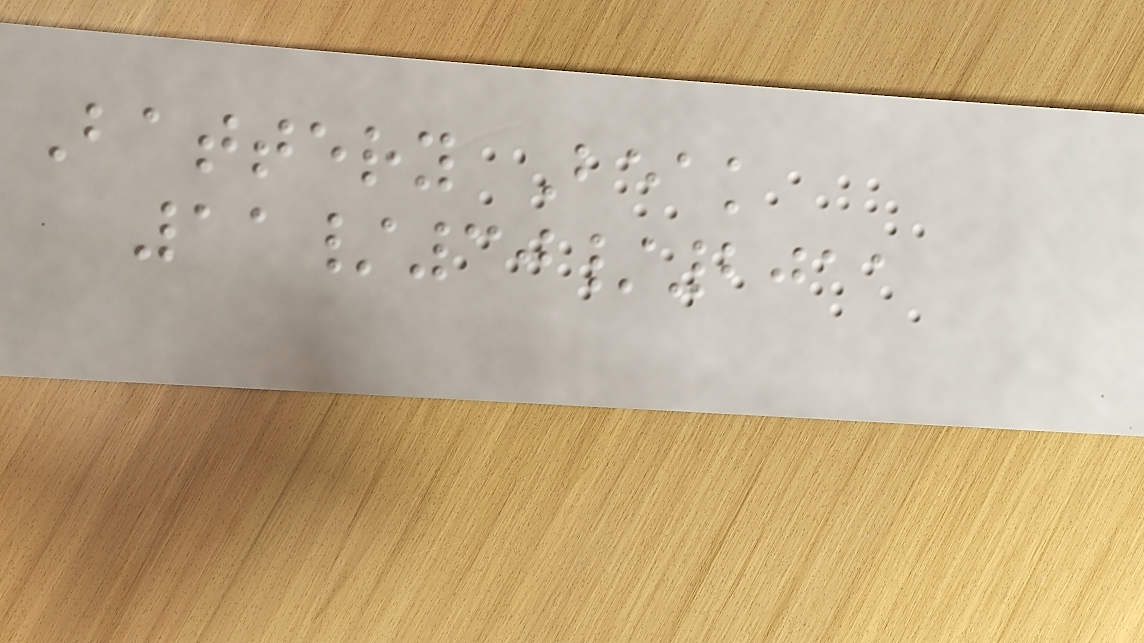Battery Beak
11/30/2011
